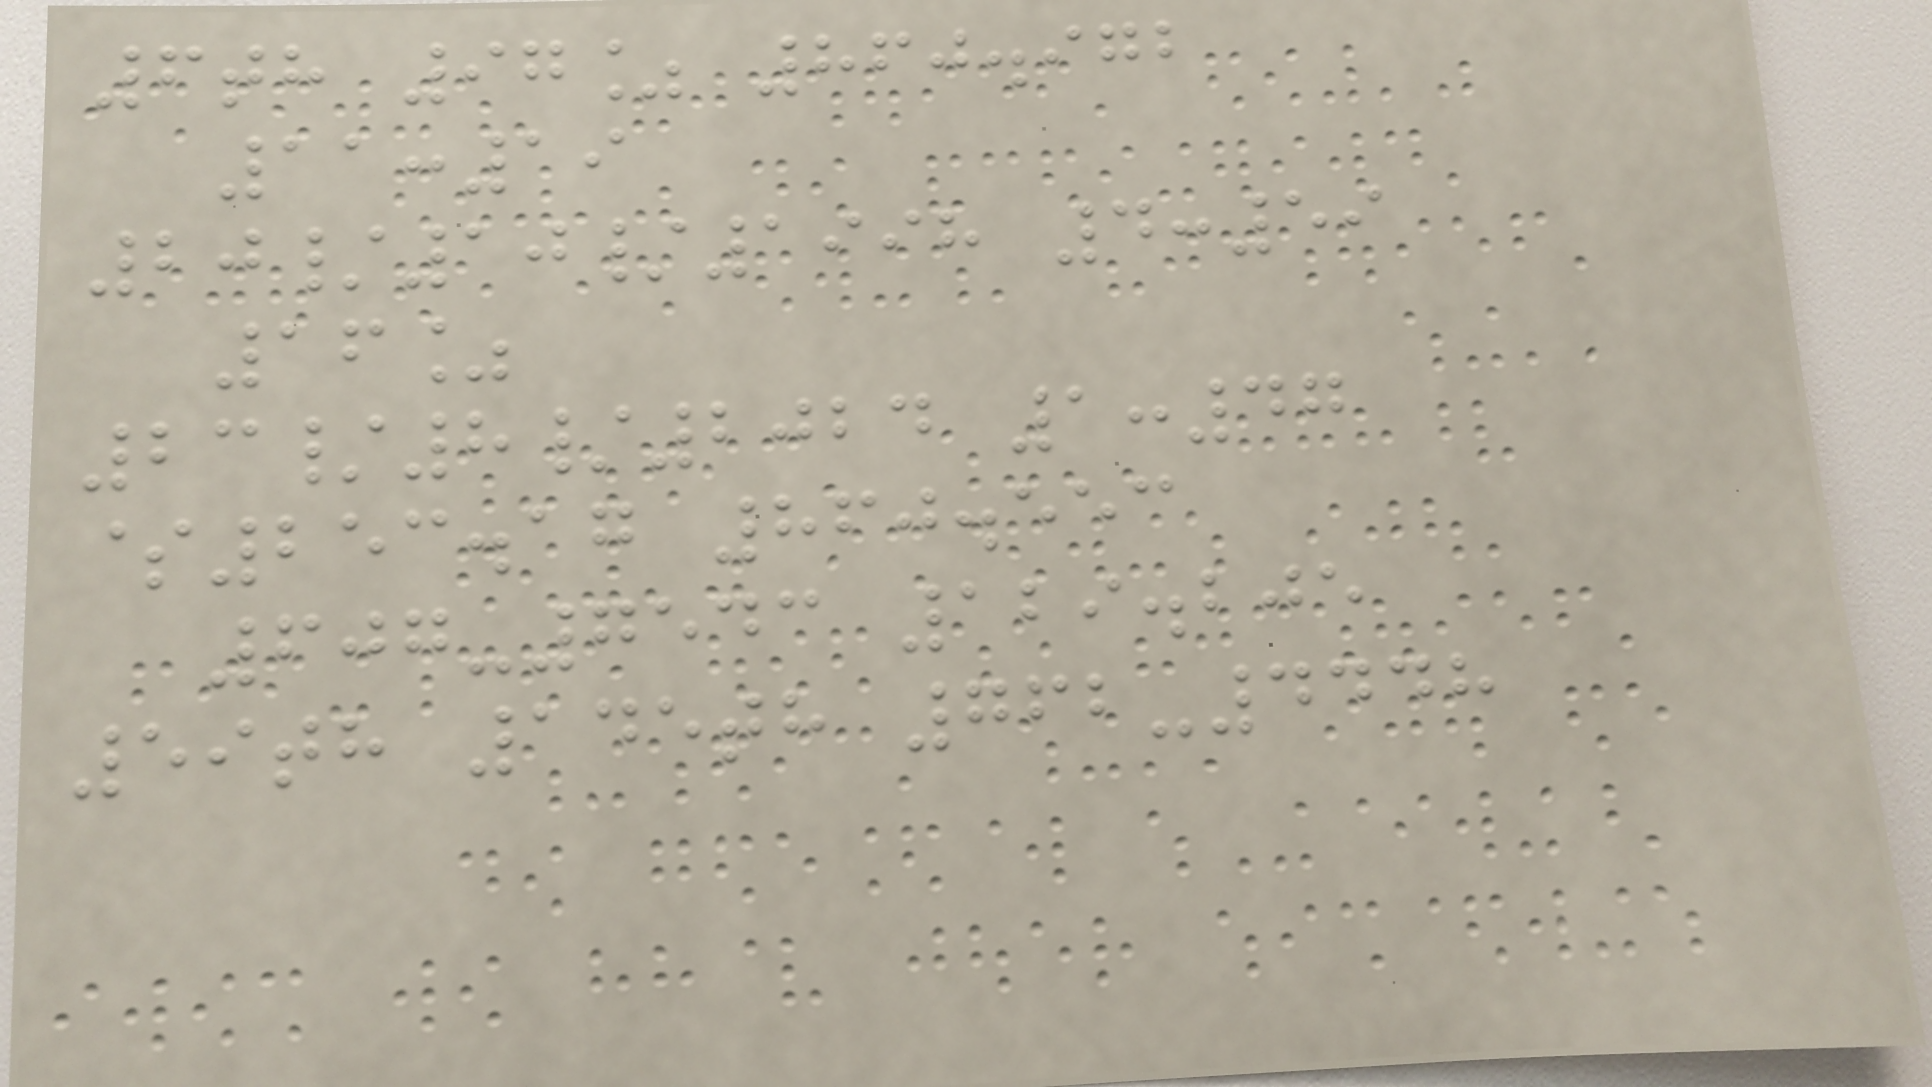6th 97% 860.972
11:19
20/10/1998 4:59
16%
23/8/2024 1:47
$253.17 860.553
607-7543 129.205
59th 145th 762-4448
